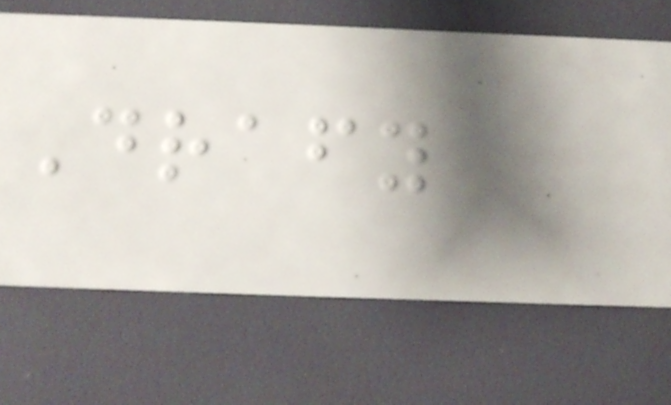Drafy
